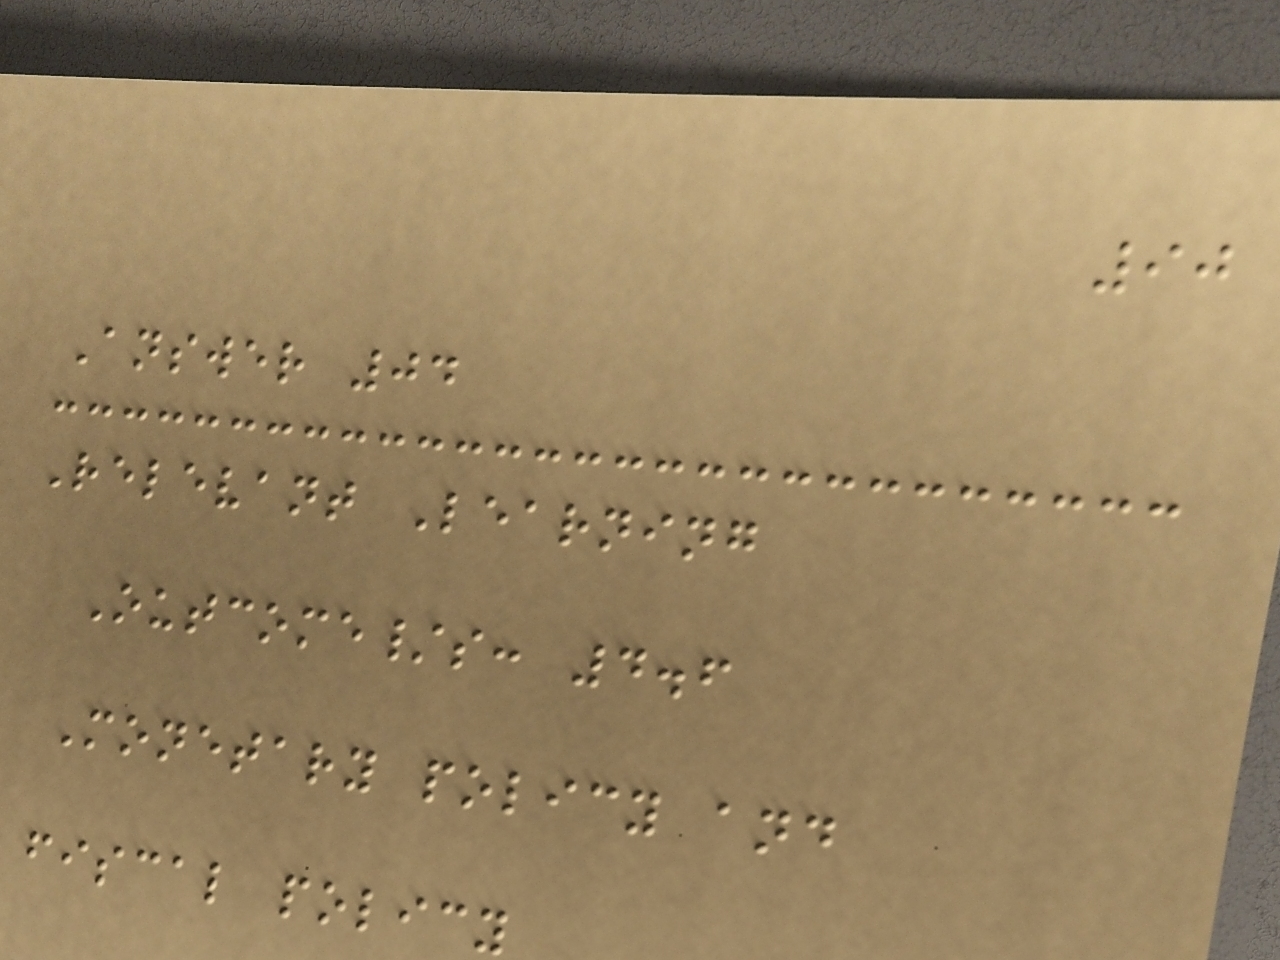90
Answer 04
Relevant Learning
Outcome/s: 4.6
Monetary policy and
fiscal policy
